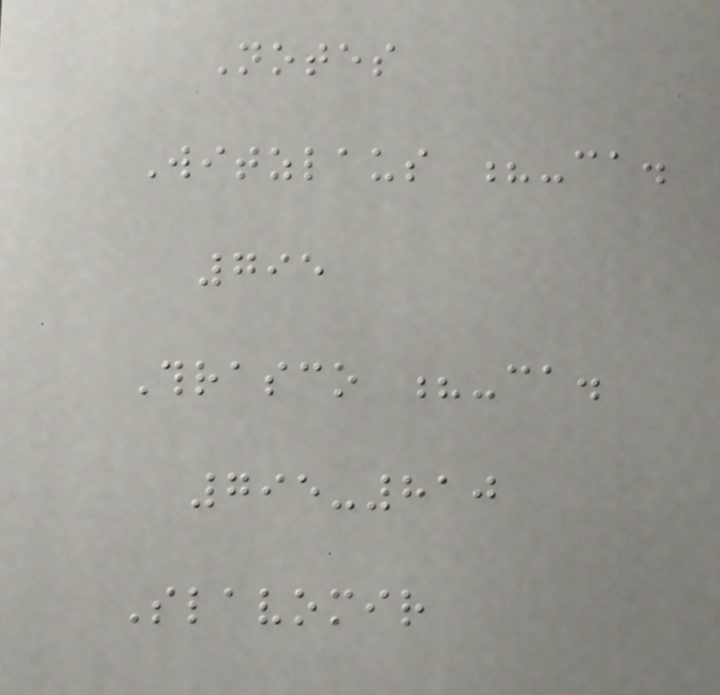Notes
Witzlaus ?-ca.
795
Thrasco ?-ca.
795-810
Slavomir
